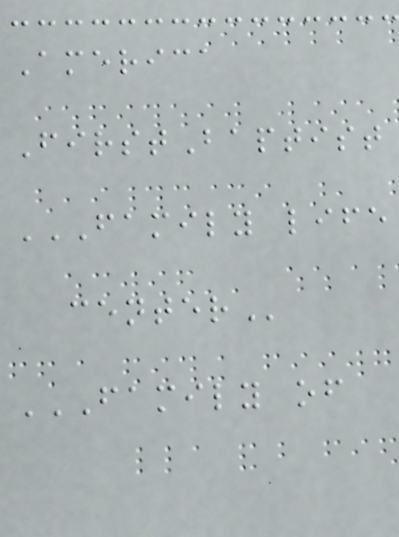America
FirstBaptist
FAMILY LIFE
CENTER
FAMILY OF
